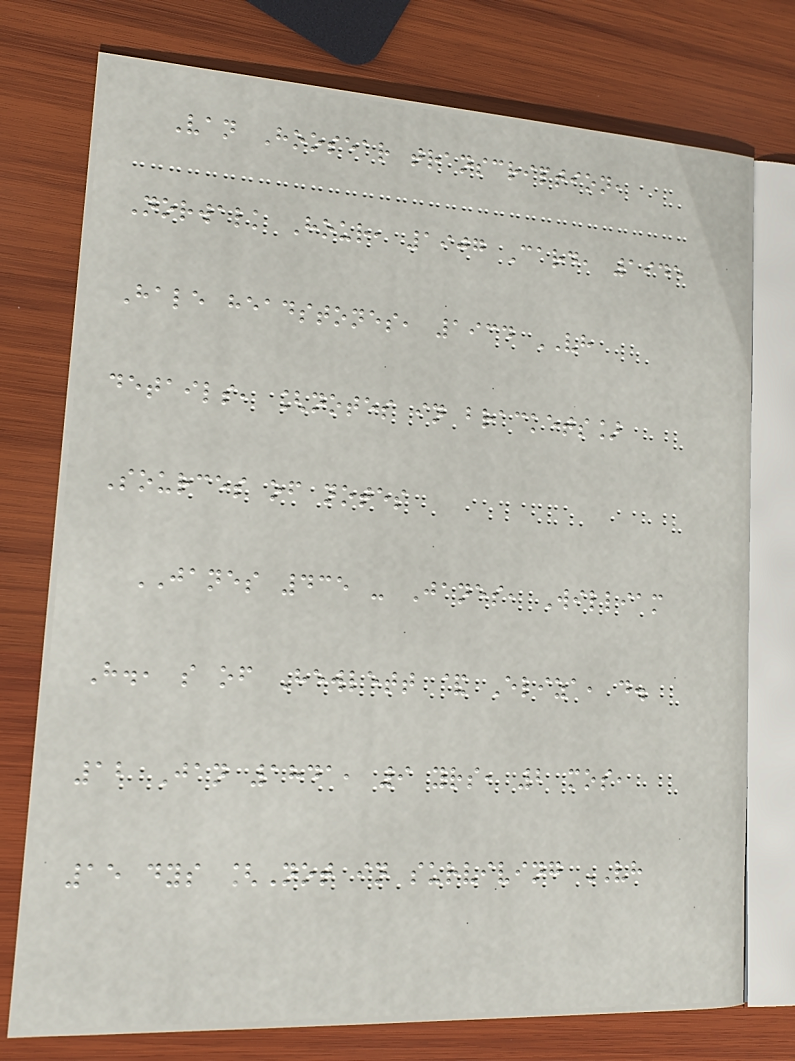Van Hoosear transcription,
Norwalk Hour, 1907 Card, 1945
Hale headstones, 1934 VH
details, [notes in brackets]
Sources of notes
JANES 435 - Janes, William
H., s of Hewlett & Eliza, d.
12 Jan 1841, 9 yrs, 2 mos,
15 dys [Not in surviving VH
